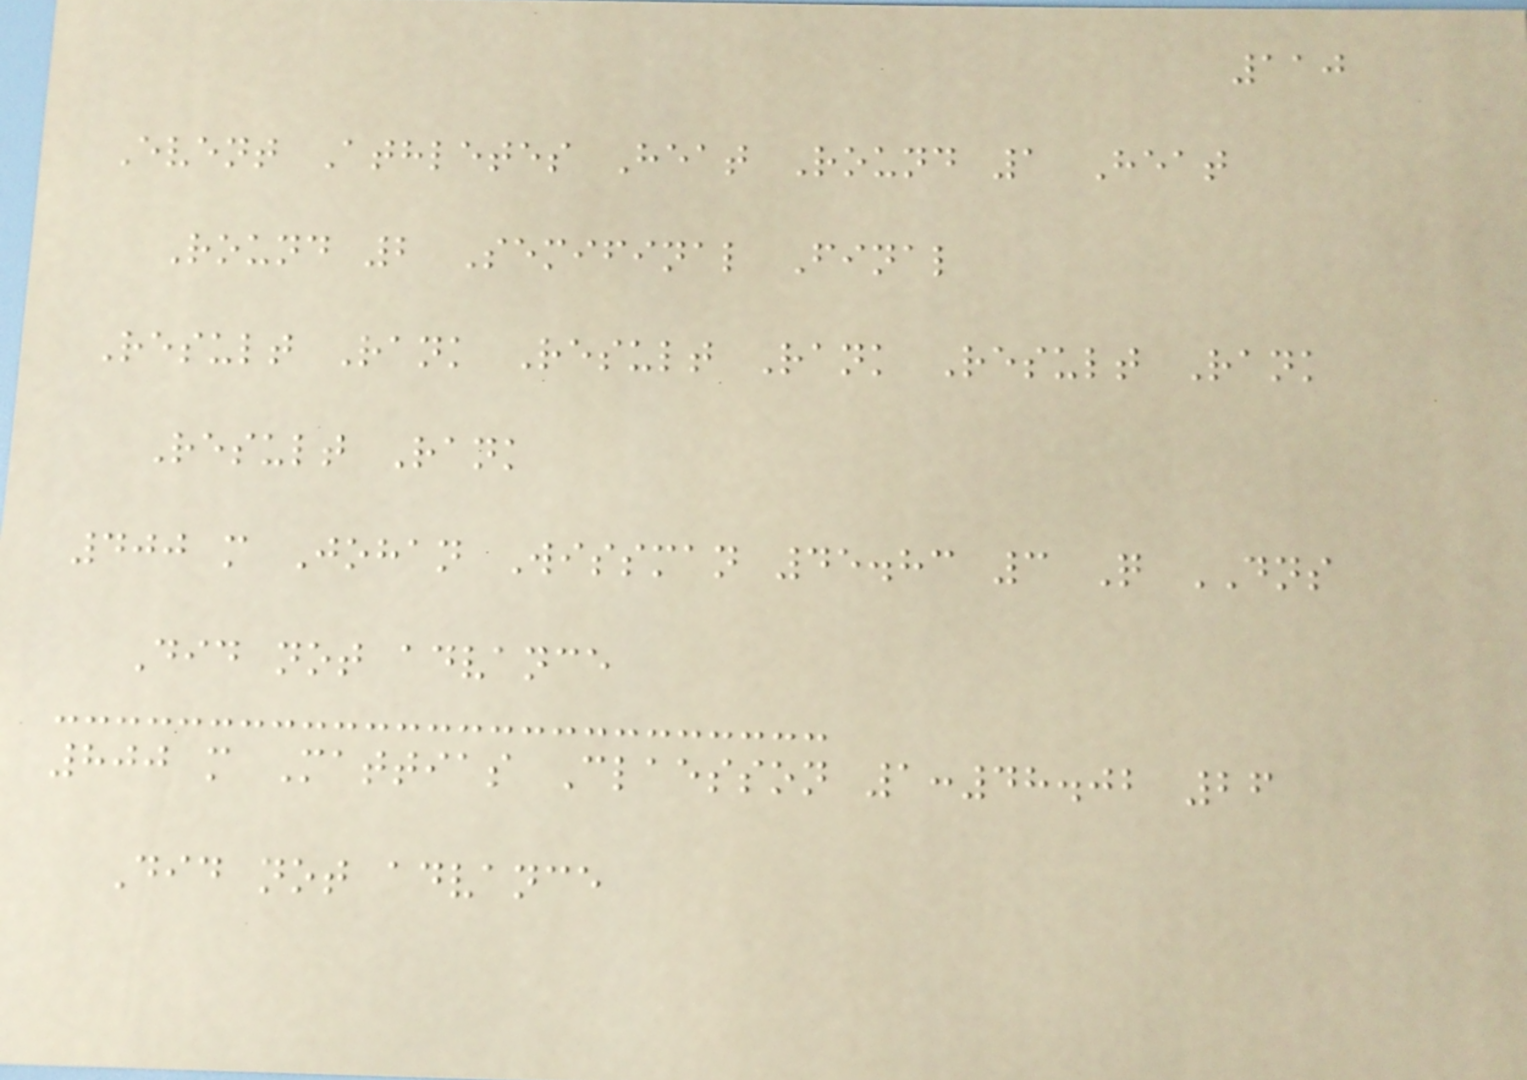110
Event Athletes Heat Round 1 Heat
Round 2 Semifinal Final
Result Rank Result Rank Result Rank
Result Rank
400 m Johan Wissman 45.83 3 Q DNS
Did not advance
800 m Mattias Claesson 1:48.02 26
Did not advance
